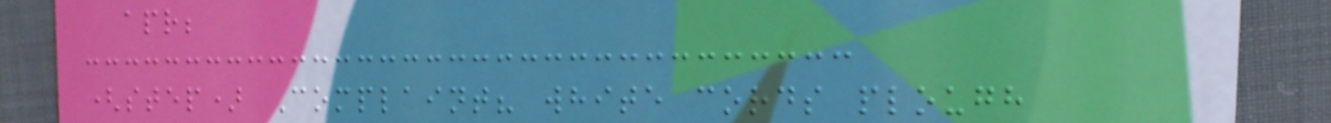apr;
(step) Complaint? white cords plough
